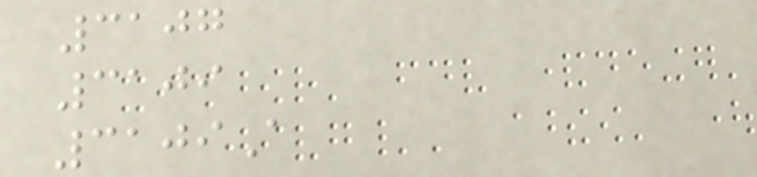3107
3109
3109A
